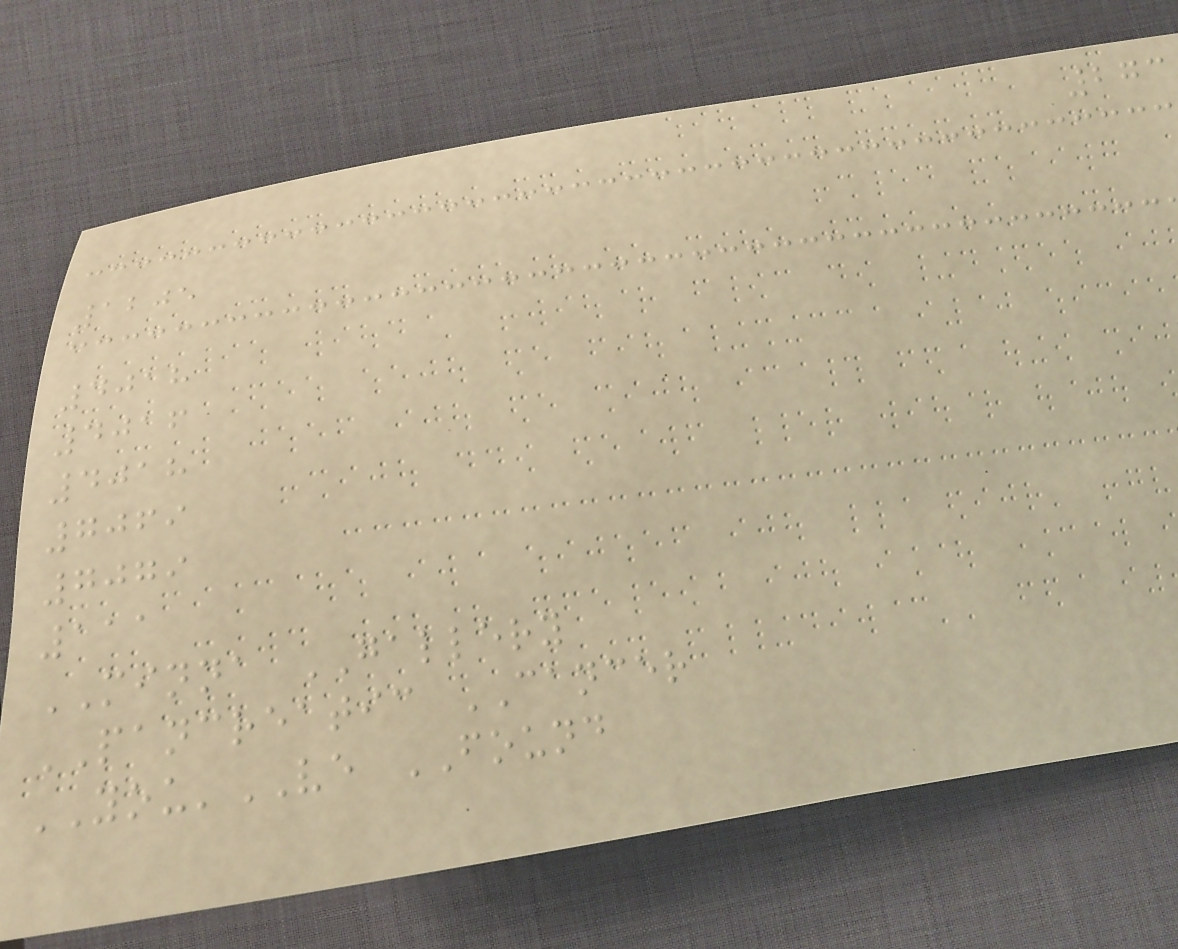273
1205
4018
4016
4018
7069
7079
111
MINNA GALLERY
PANCREATIC CANCER
YOU'VE FOUND
